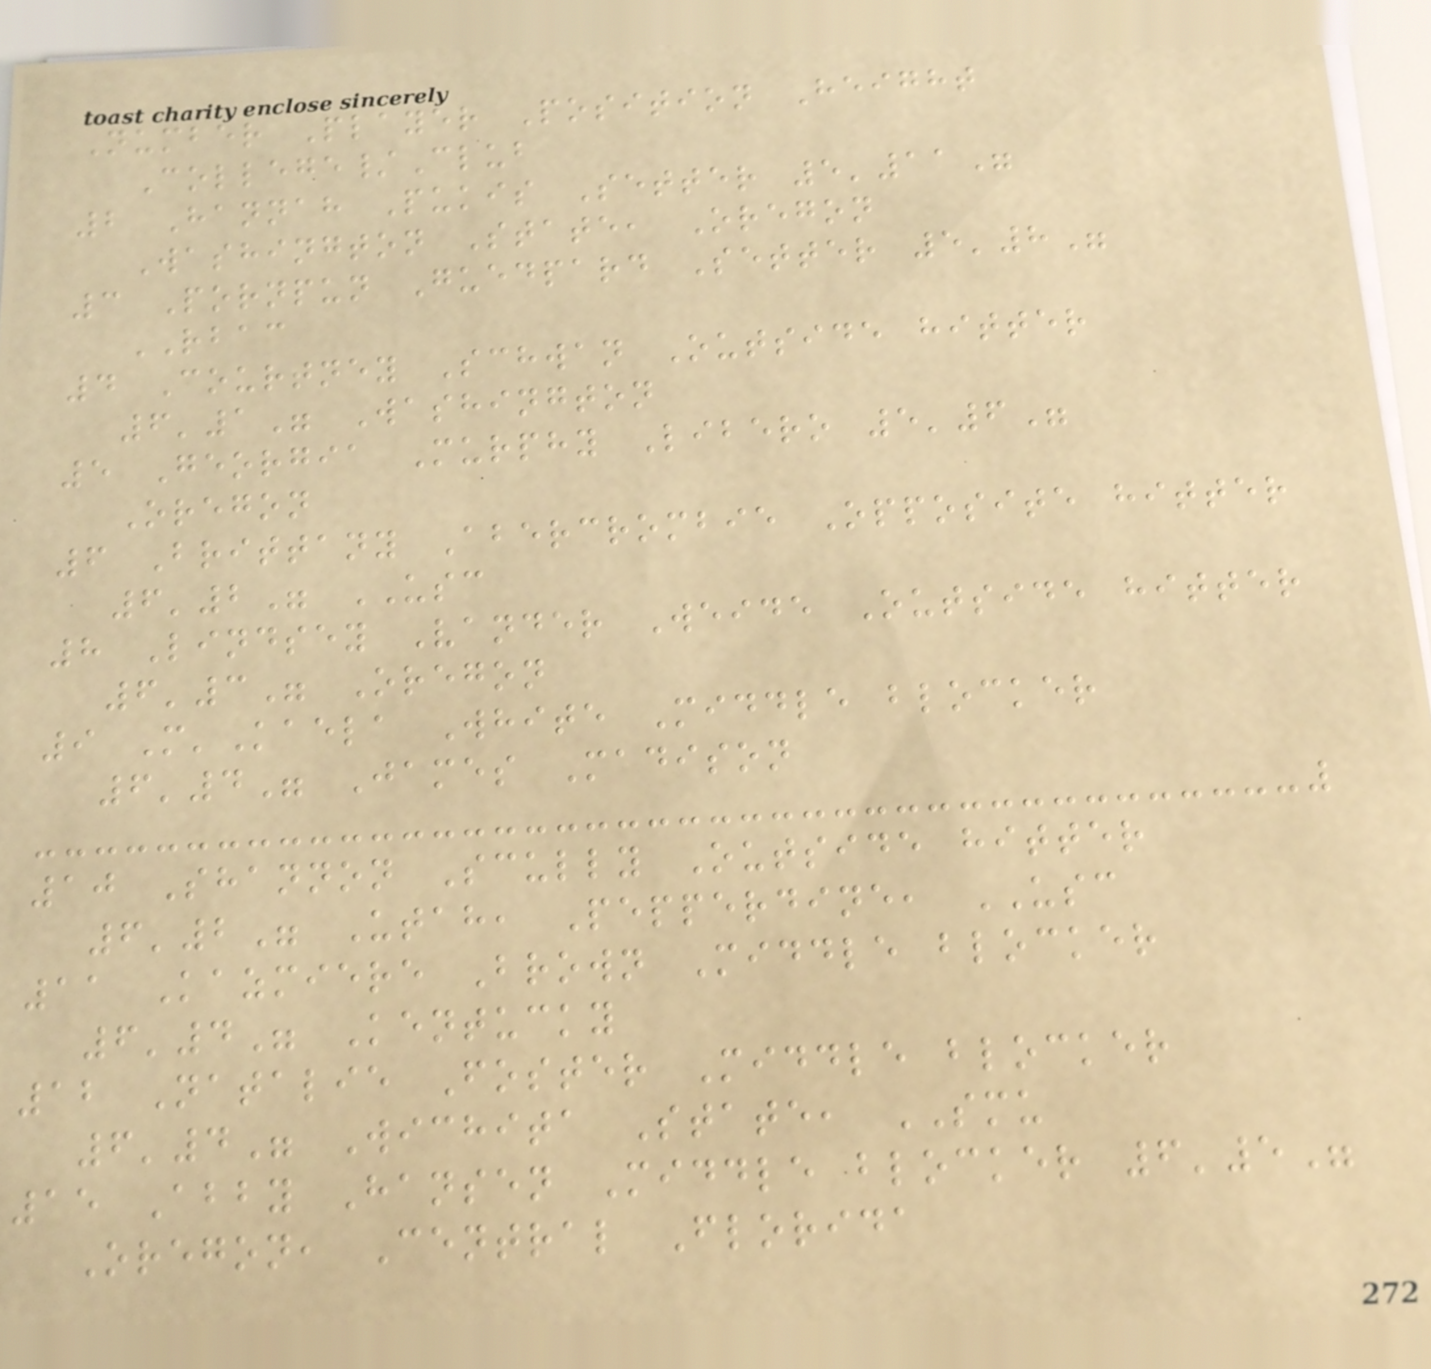Number Player Position Height
College/Club
2 Hannah Pukis Setter 5'11"
Washington State, Oregon
3 Pornpun Guedpard Setter 5'8"
RBAC
4 Courtney Schwan Outside hitter
6'1" Washington
5 Georgia Murphy Libero 5'6"
Oregon
6 Brittany Abercrombie Opposite hitter
6'2" USC
8 Lindsey Vander Weide Outside hitter
6'3" Oregon
9 M'Kaela White Middle blocker
6'4" James Madison
10 Shannon Scully Outside hitter
6'2" Utah, Pepperdine, USC
11 Kazmiere Brown Middle blocker
6'4" Kentucky
12 Natalie Foster Middle blocker
6'4" Wichita State, SMU
15 Abby Hansen Middle blocker 6'5"
Oregon, Central Florida
